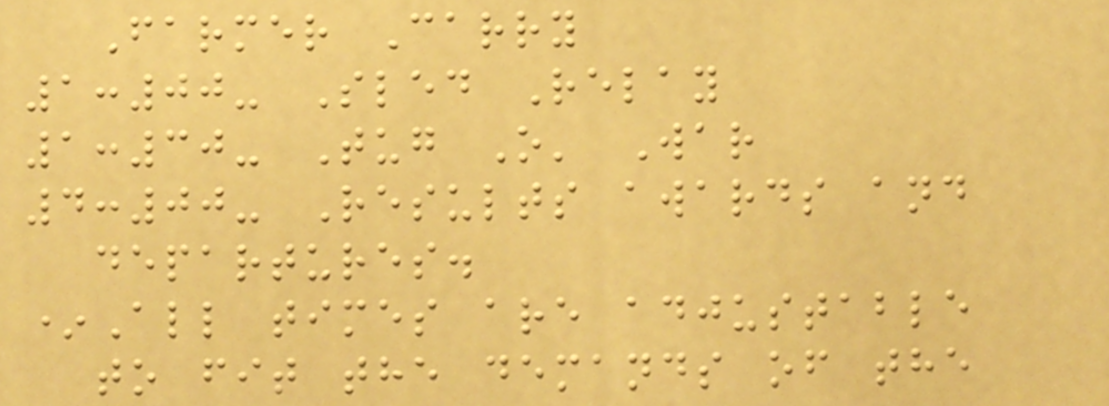Farmer Carry
1:00- Sled Relay
1:30- Tug O' War
4:00- Results awards and
departures.
*All times are adjustable
to fit the demands of the
